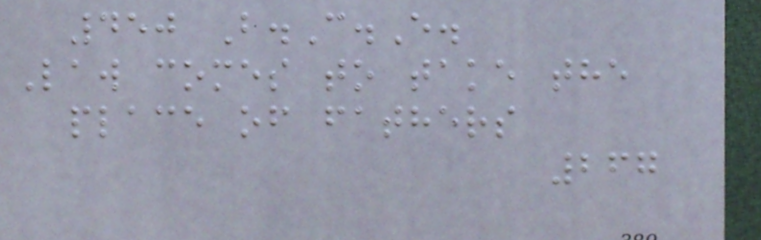450 B.C.E.
Law comes to take the
place of fathers
267
